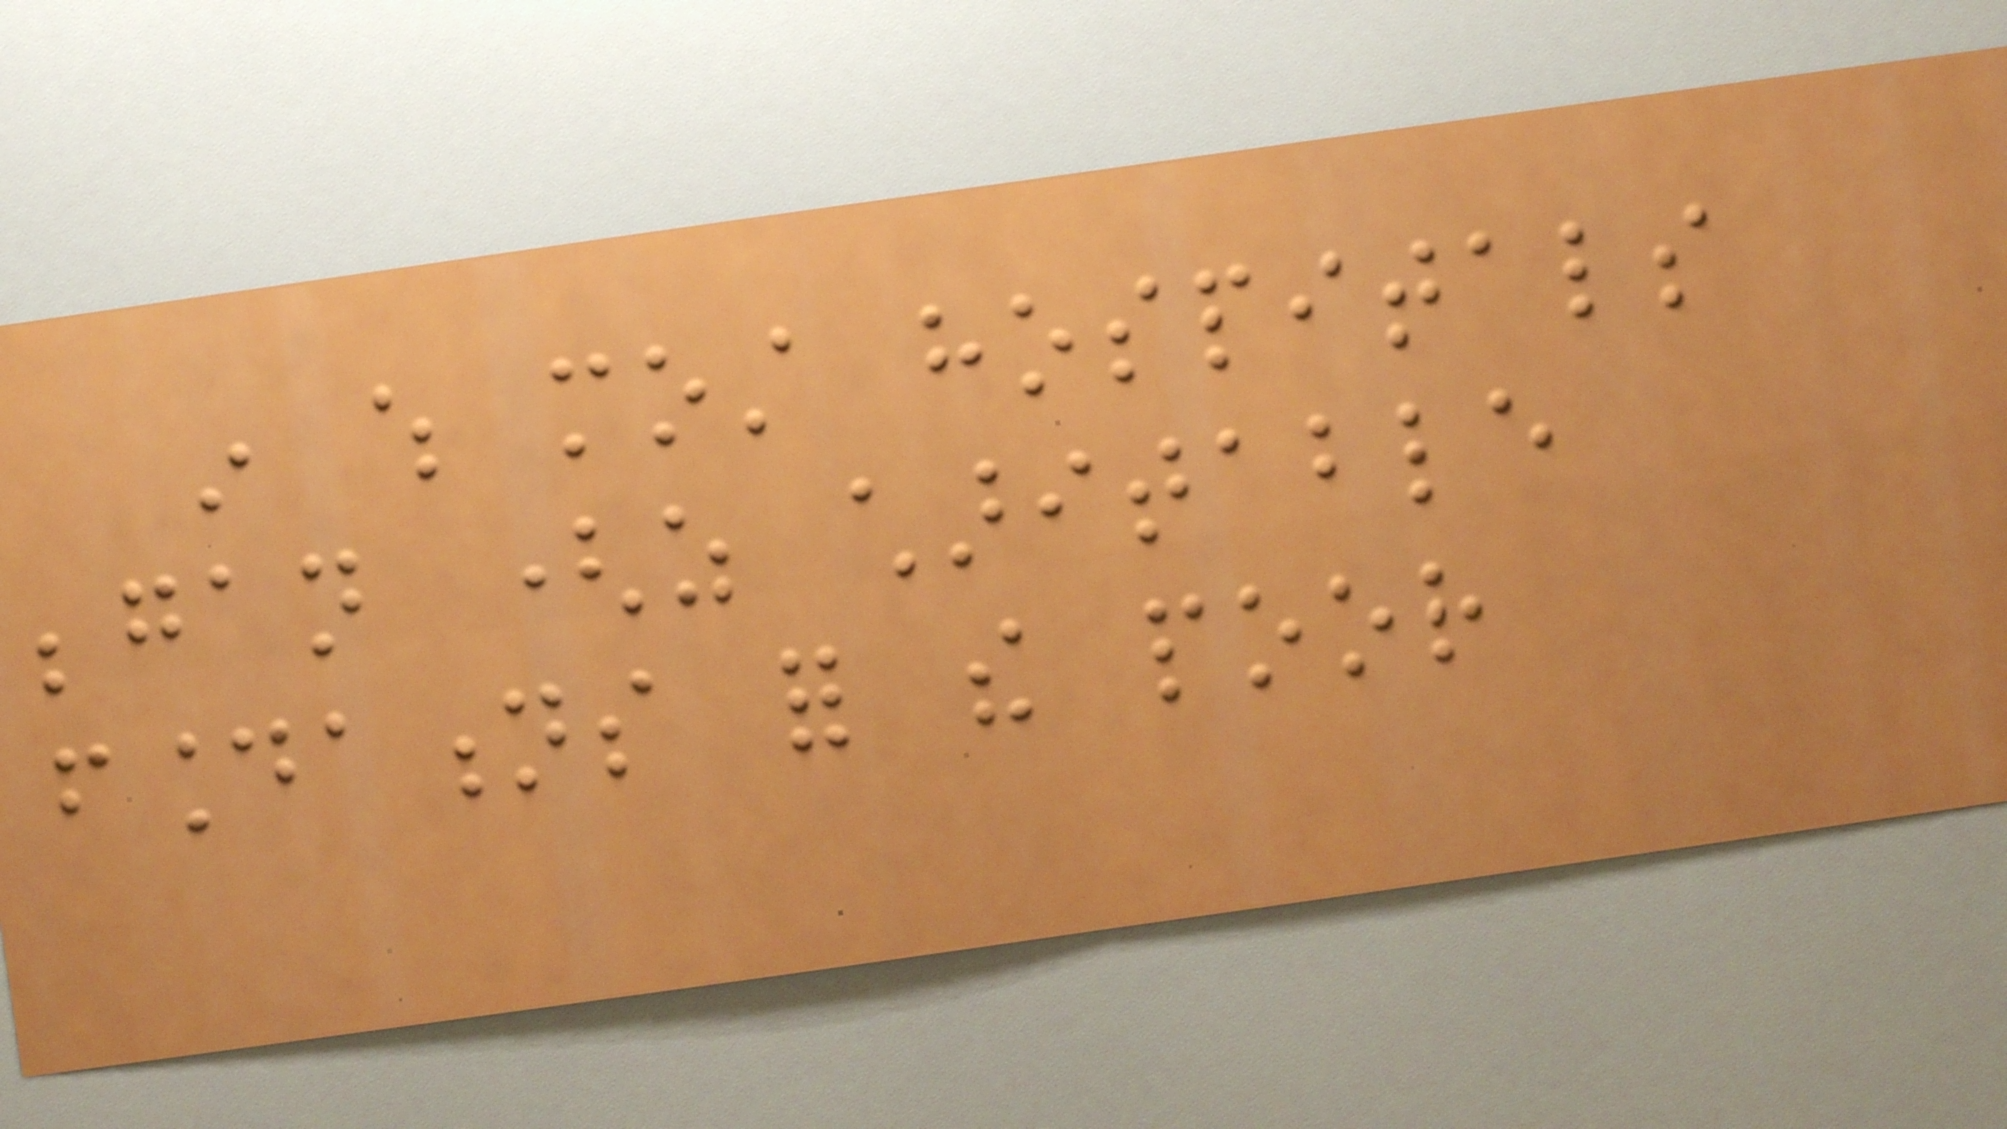in which most hospitals
began (as charitable
foundations for the poor
